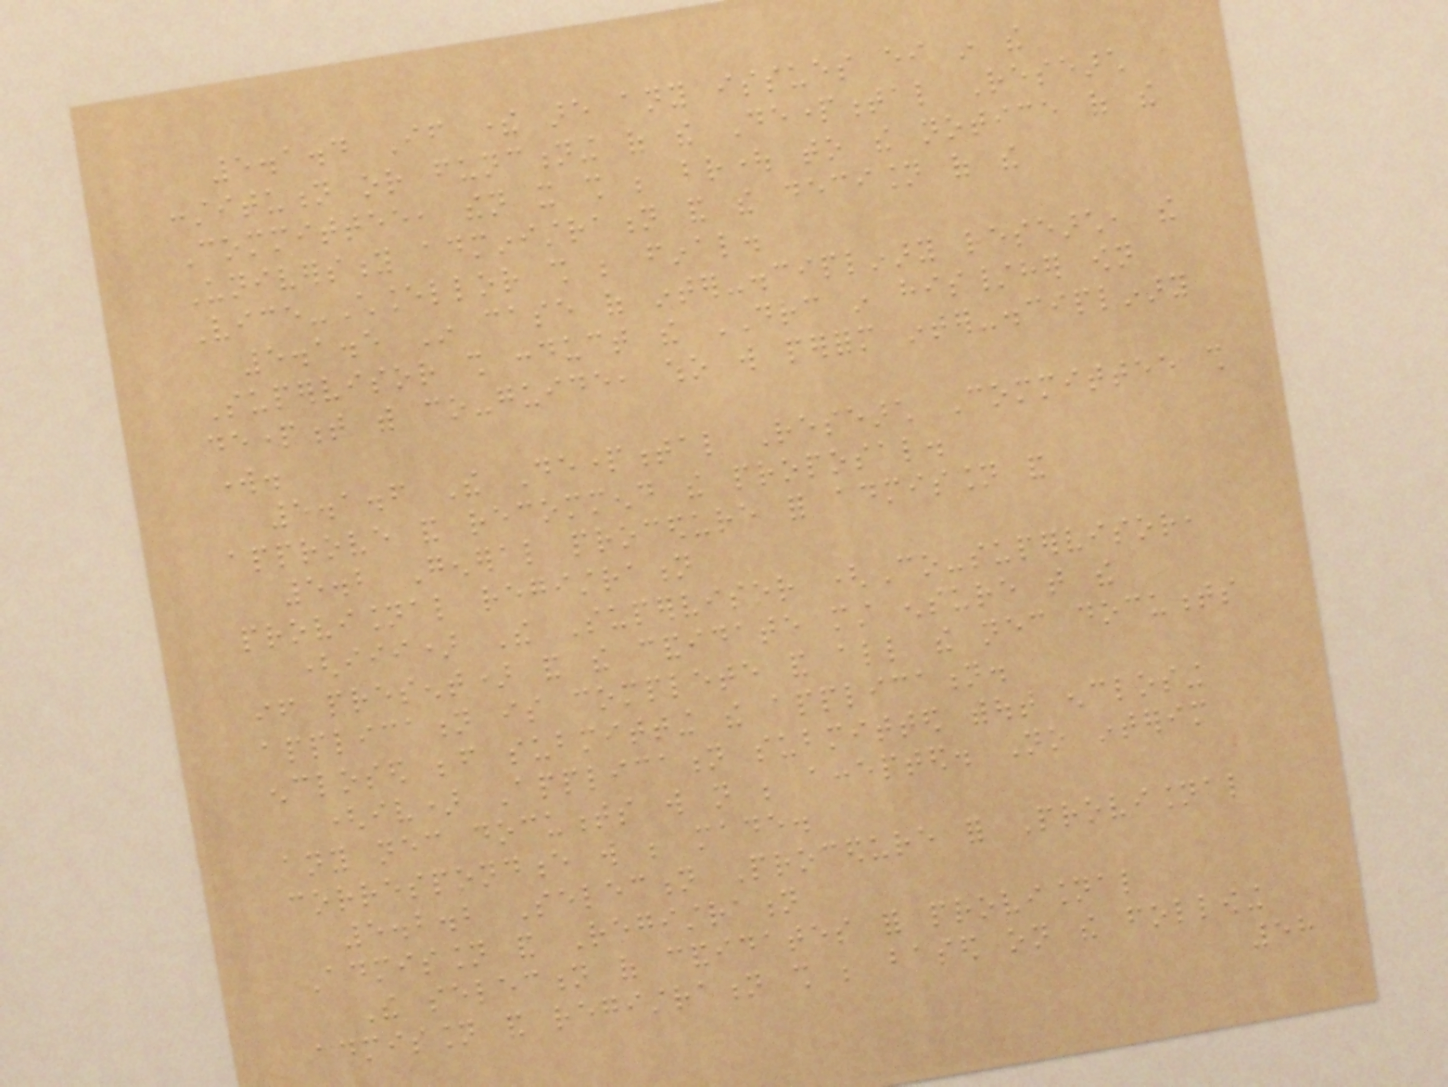5.1.4 If there are any issues either in the
constitution or functioning of the Departmental Research
Committee, then it shall be brought to the notice of the
University administration and the decision of the
Vice-Chancellor shall be final.
5.1.5 In case of inter-disciplinary research, the
Supervisor shall conduct the DRC in his/her own
department with co-guide, who will perform inter-disciplinary
work.
5.1.6 The Departmental Research Committee shall
approve and recommend the proposal.
5.2 General procedure for admission and
provisional registration
(iii) The Supervisor (Co-supervisor,
if present) and the candidate must ensure that the
application is complete and all the necessary documents
enclosed before submitting the application.
(iv) Application submitted without enclosing
any necessary documents will not be accepted. No interim
correspondence will be made.
5.2.2 Selection Procedure for Provisional
Admission and Registration
The selection of candidates for provisional
admission and registration shall be based on the following
58
